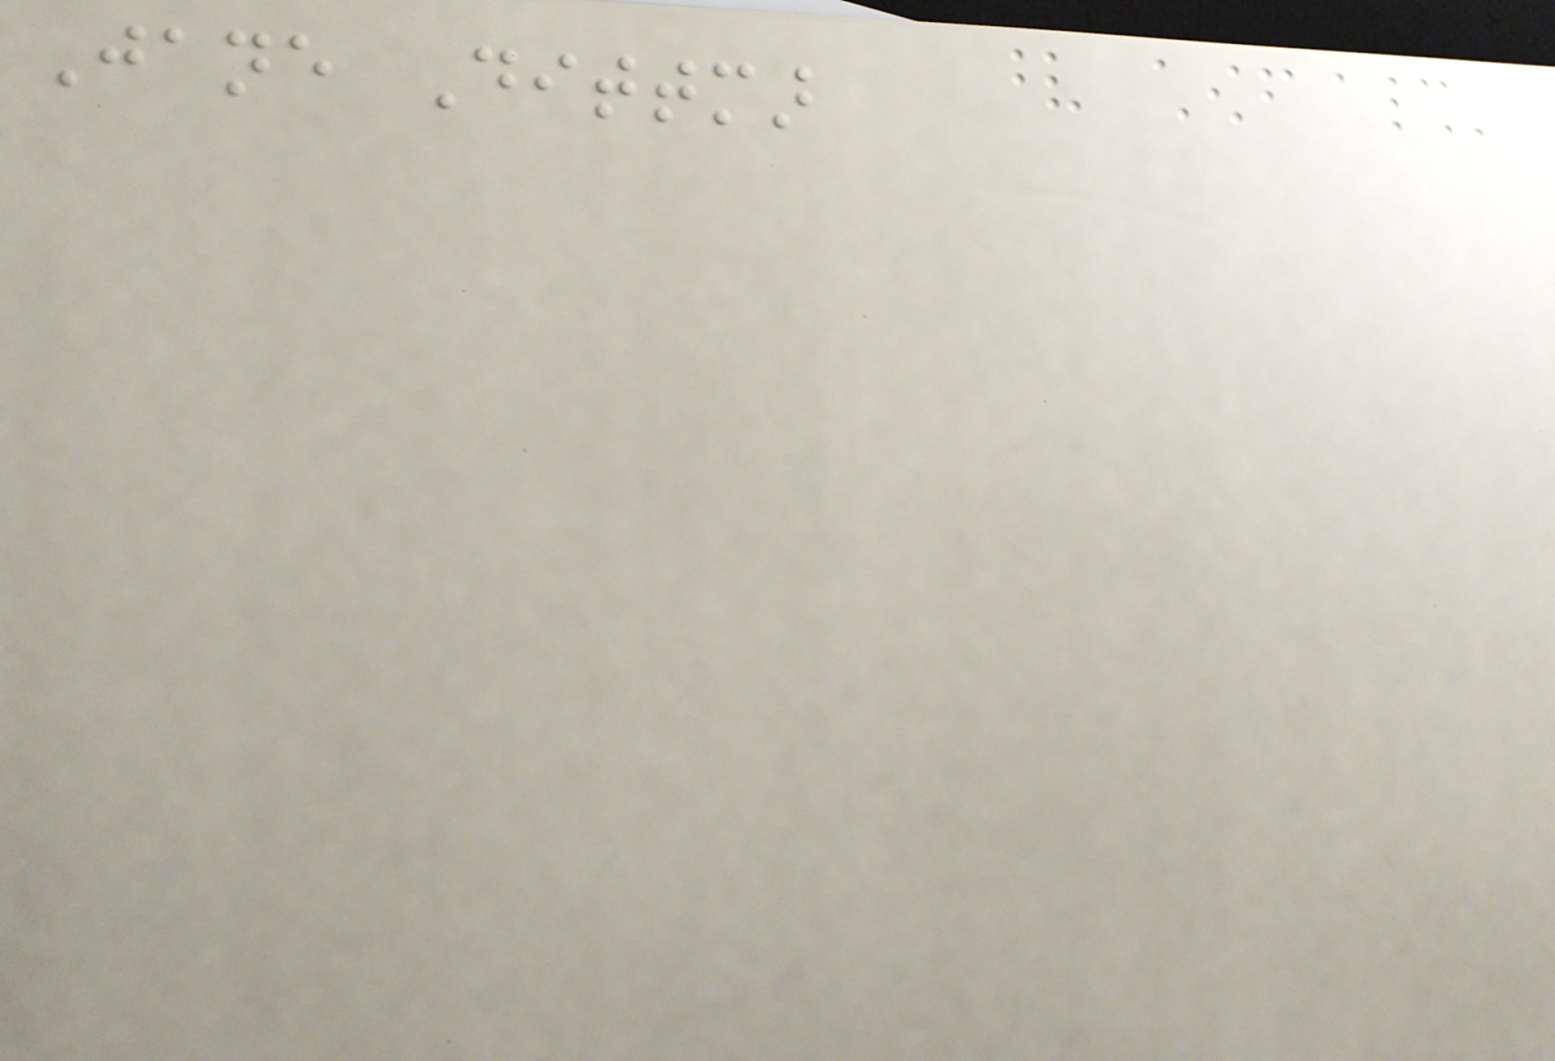Jane Dittmar
